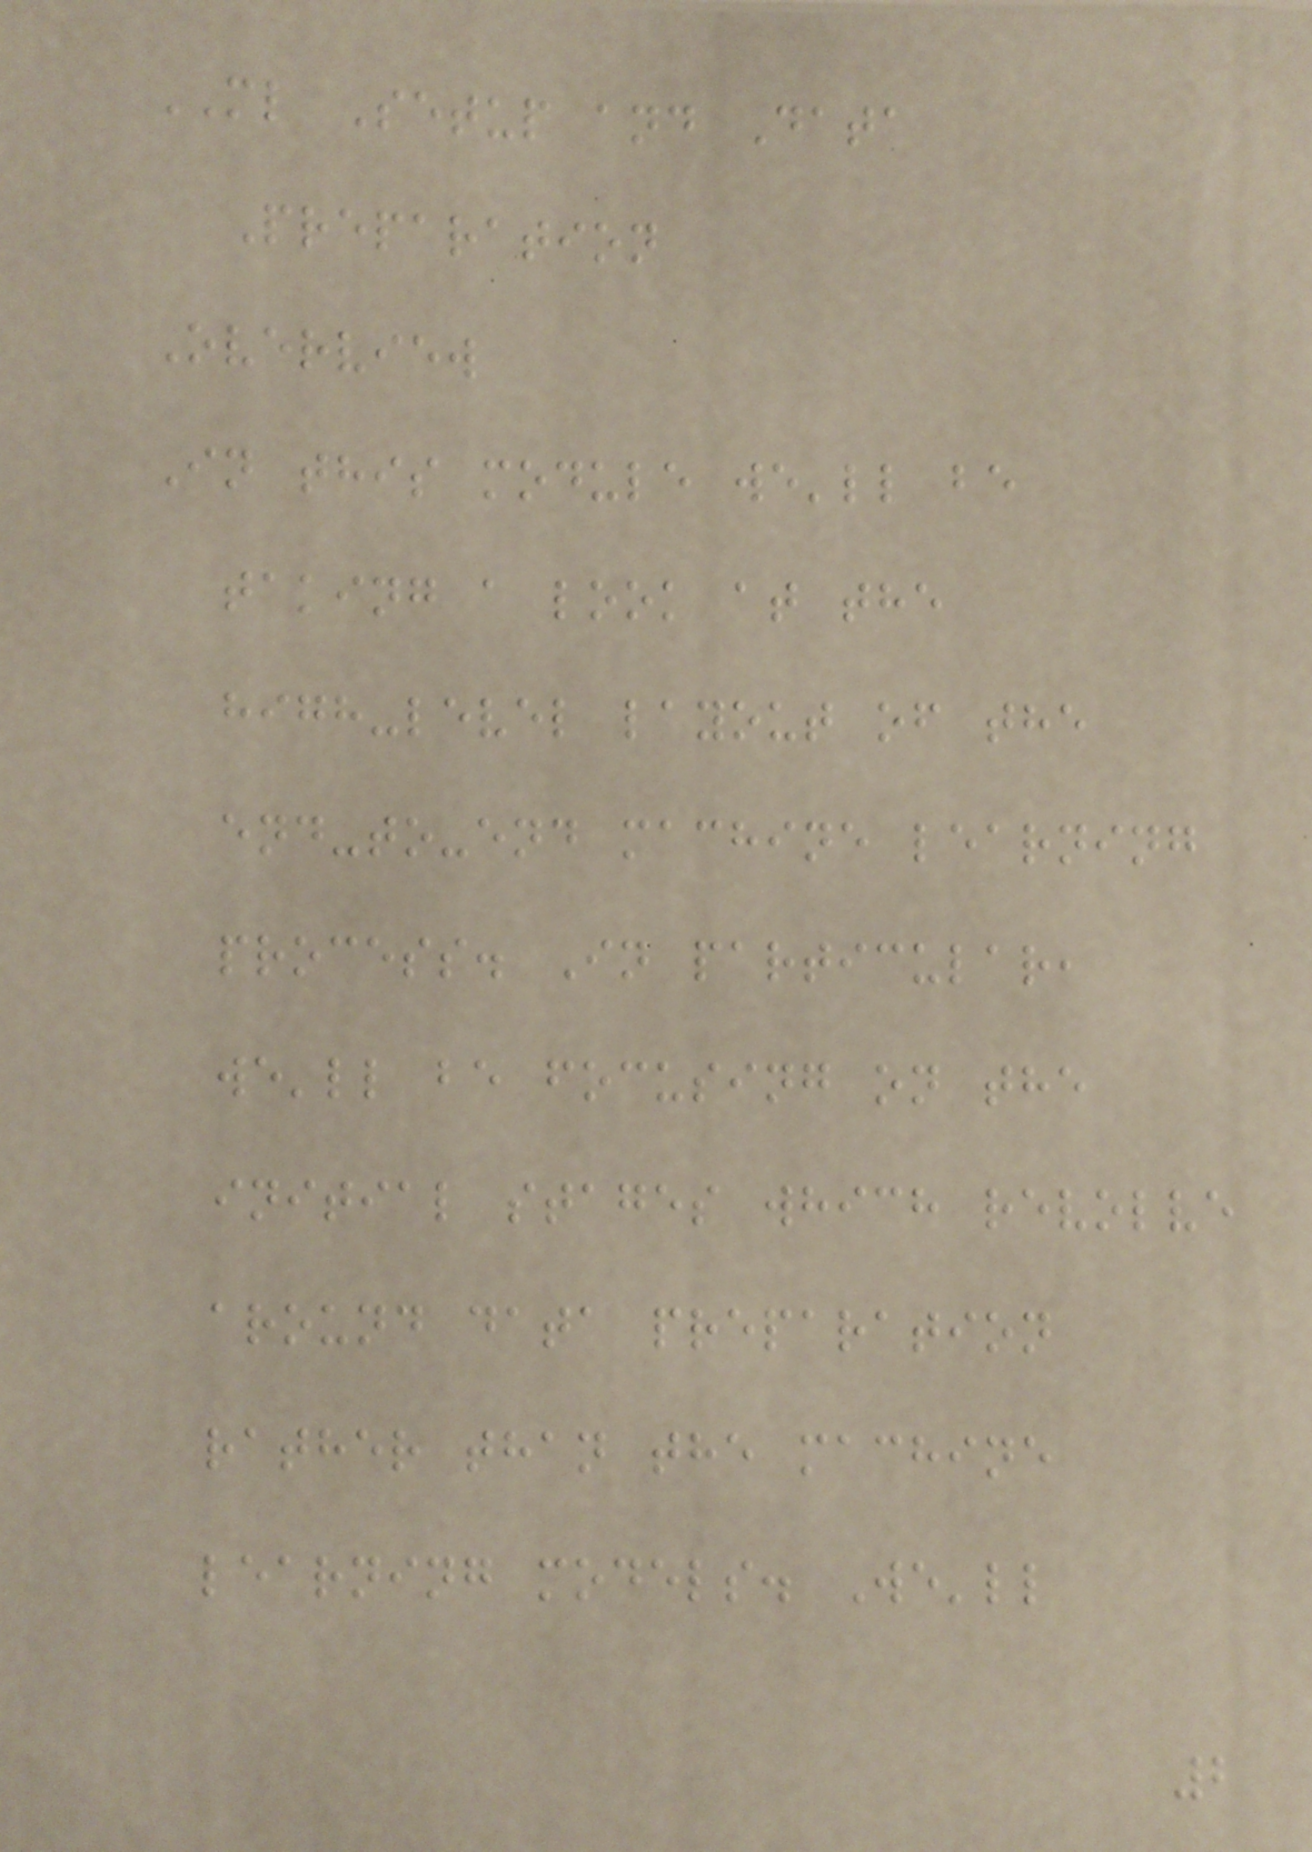ML Setup and Data
Preparation
Overview
In this module we'll be
taking a look at the
high-level layout of the
end-to-end machine learning
process. In particular,
we'll be focusing on the
initial stages which revolve
around data preparation
rather than the machine
learning models. We'll
2
